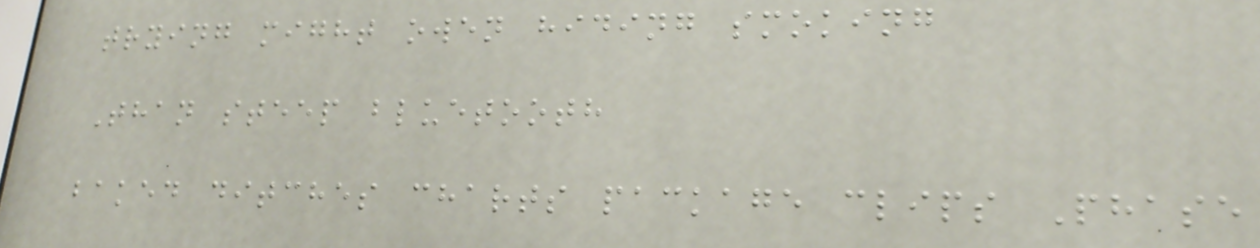trying might owen hiding smoking
Than steep bluetooth
baked ditches charts package clips Phase
